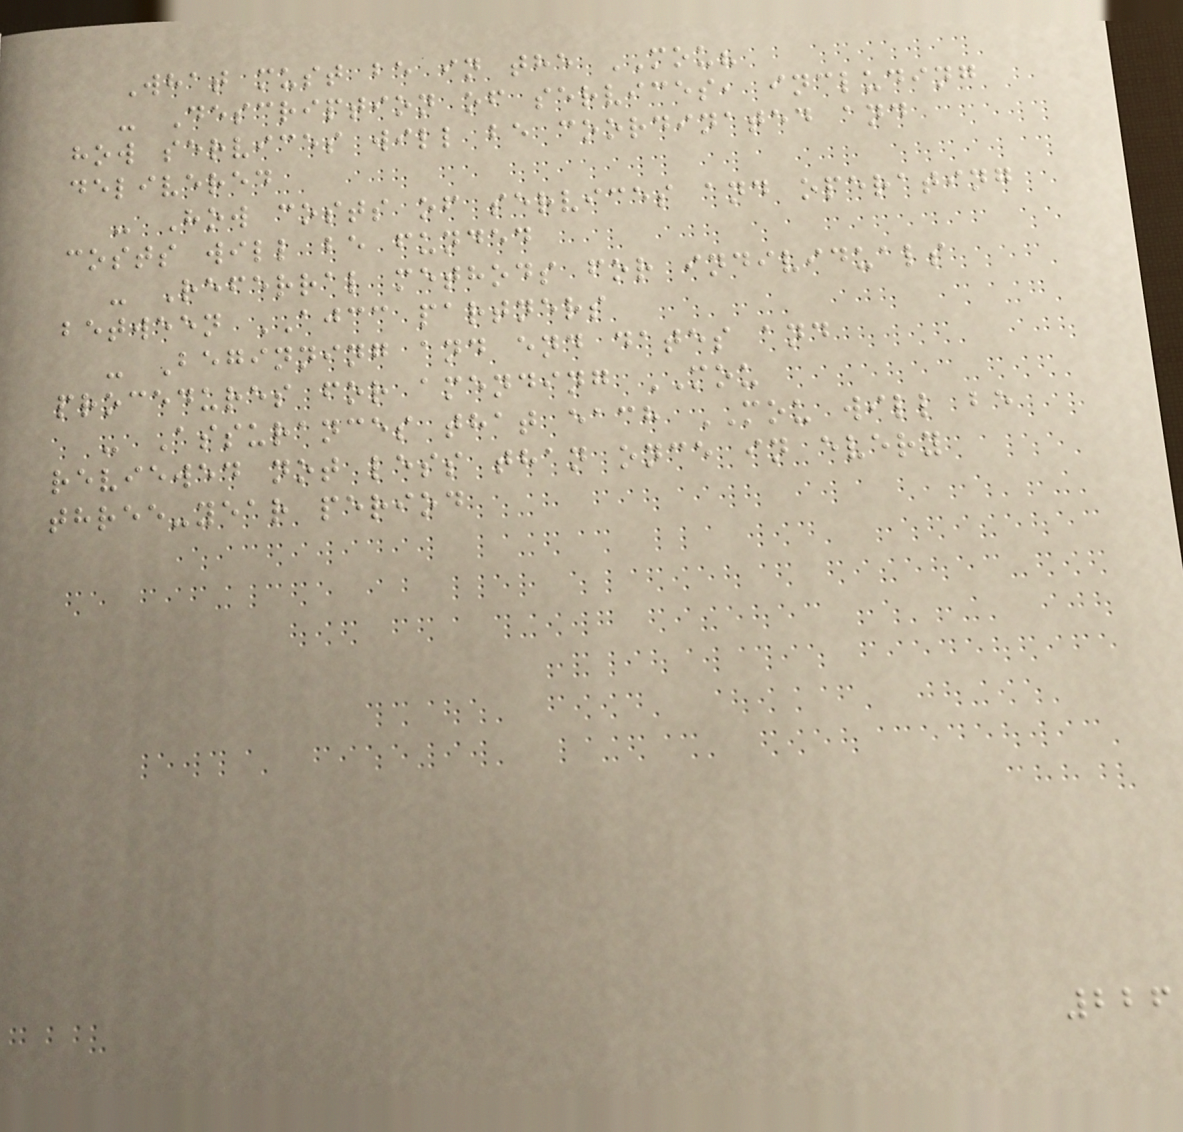What must be in the MOU?
- Description of services, including
how services will be coordinated and
delivered
- How costs of services and operating
costs will be funded
- Referral methods for individuals
between AJCC partners
- Beginning and end dates and
procedures for amending MOU
- Assurances that each MOU will be
reviewed not less than once in every
three-year period
226
